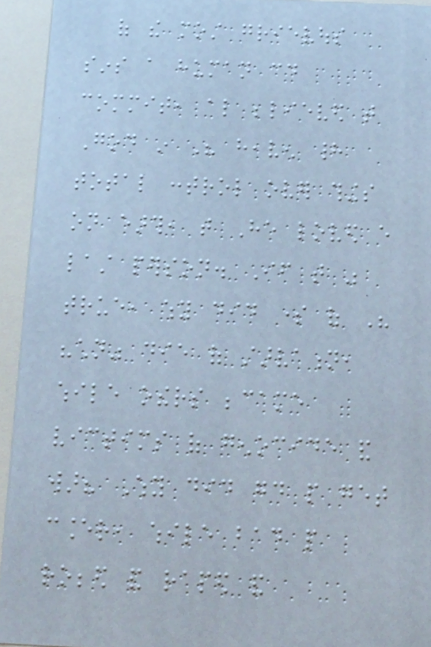of the most grievous
sins a human could
commit, also believed that
God in His heaven had
total control over things
on earth, that He loved every
last person. If that was
true, why did some of His
"children" die of starvation,
while others became
victims of genocide and
war? Why did good people get
cancer, while bad people
robbed and raped and
